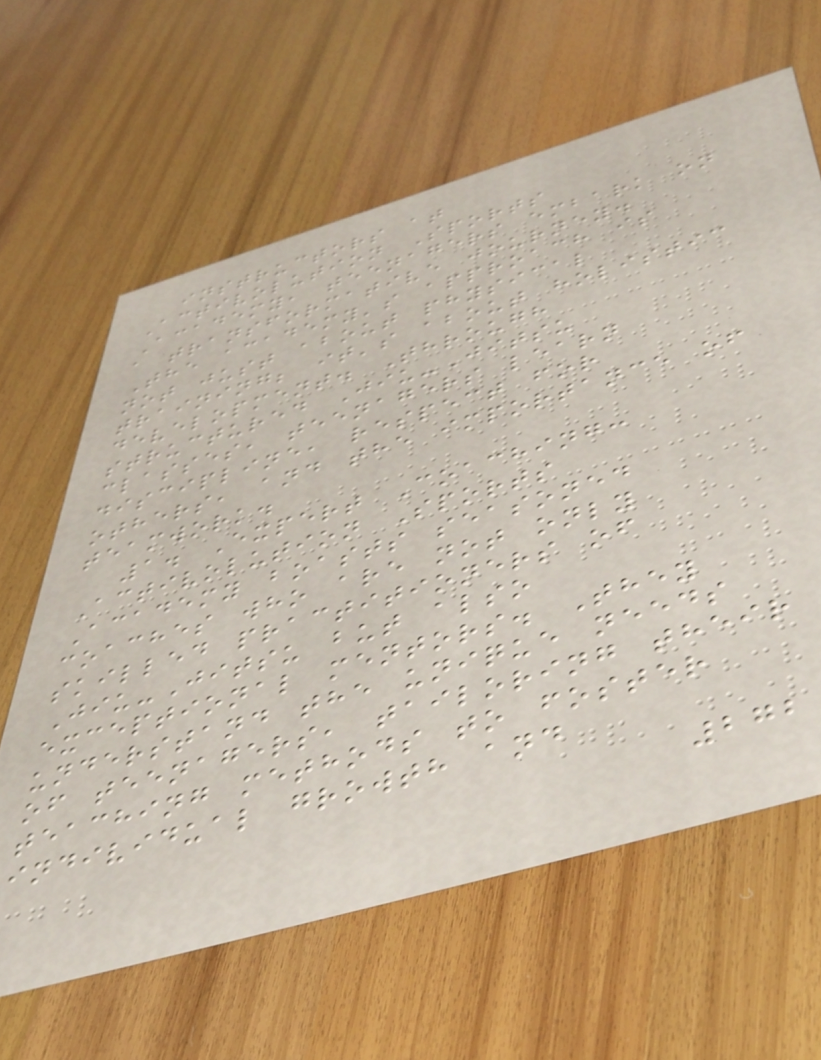instructors at
Activolution Sports
Academy, teenagers embark on
a transformative journey.
The academy's approach is
not just about physical
training; it's about holistic
development. Through
structured Jiu-Jitsu
classes, teenagers learn
discipline, respect for
others, and the importance of
teamwork.
1. Expert Coaching:
Activolution Sports
Academy boasts seasoned
coaches who are not only
skilled practitioners of
Jiu-Jitsu but also
exceptional mentors. They
understand the unique needs
of teenagers, tailoring their
teaching methods to foster
individual growth and
272
